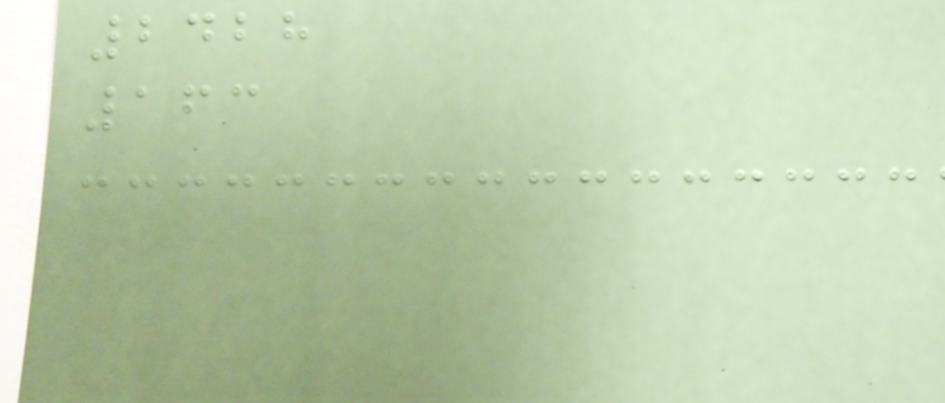2428
163
